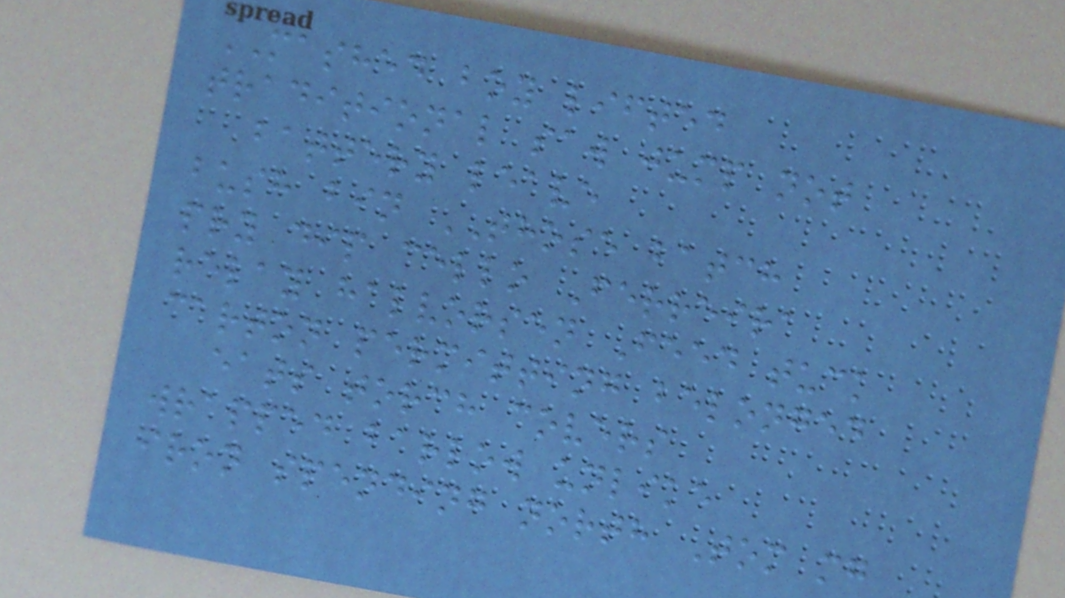MASHED boy lifted
traditional saw jump not
battery leave
bush bin THOSE batch
pry dip cello Ferreira
relay halvorsen Feed tuck
carton permitting belonged
eats torch covers
wrapped barlow unlike
iron spending north Tom mg
